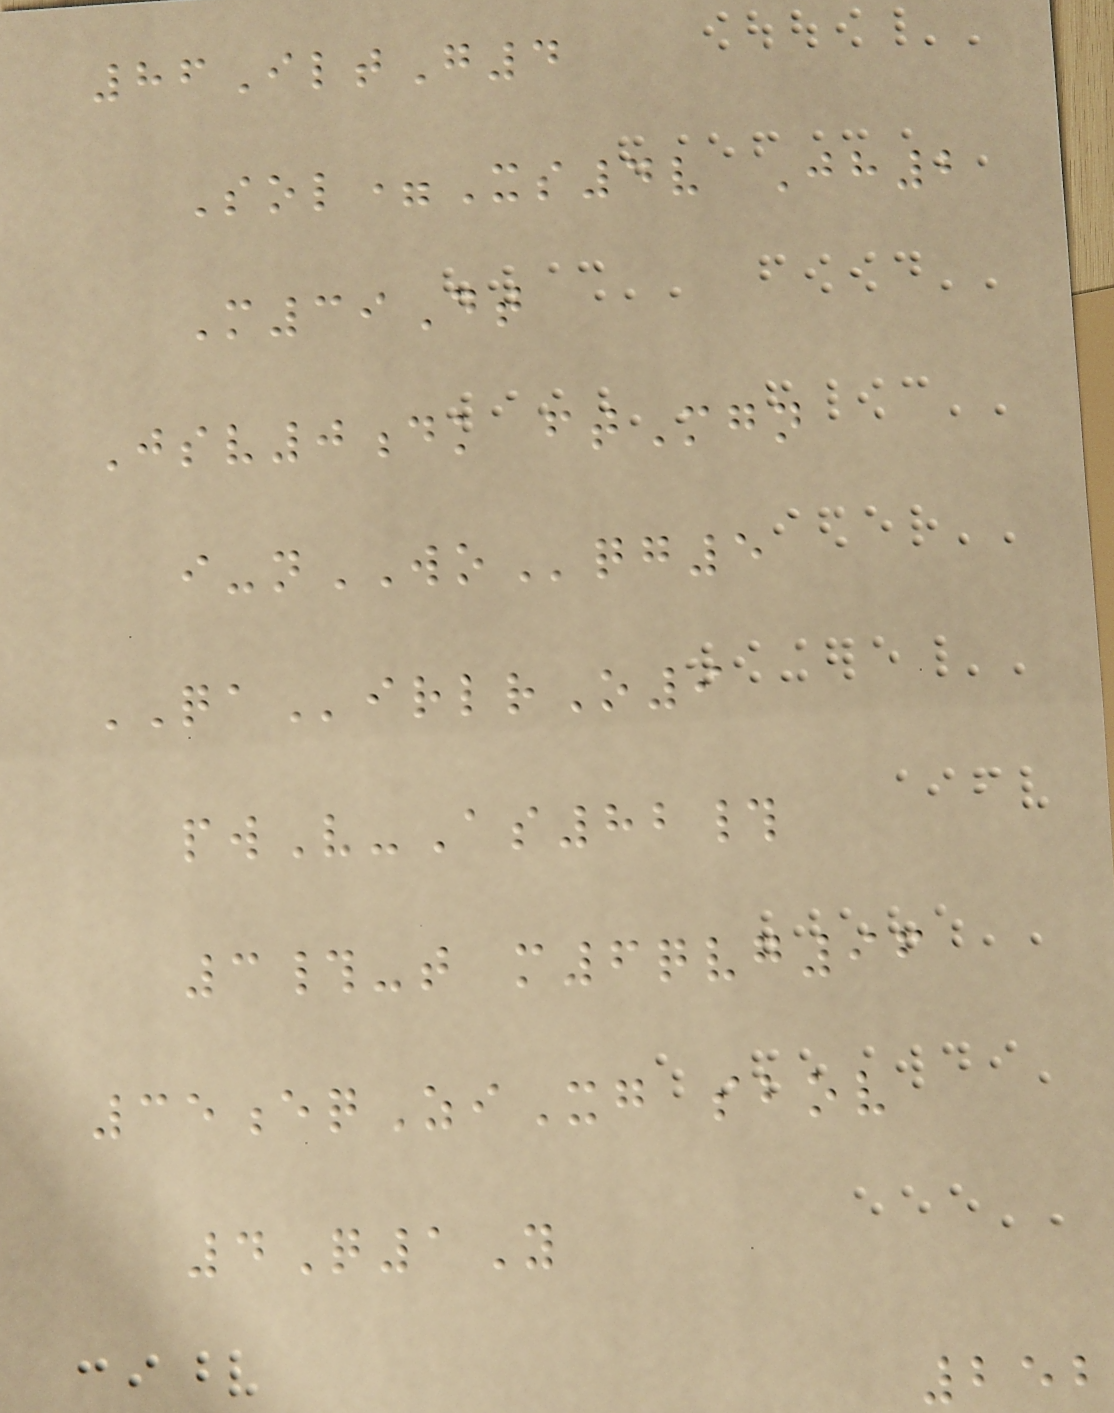86IltG4
Sol=Xs4v Jh2
M39Dt
Jsv0dk ftMgn
i-nWOqg5
QAirlrO9
pwV-As82#
3#-t m6qvg96
35eqZiXg sbov
4Q1Y
252
